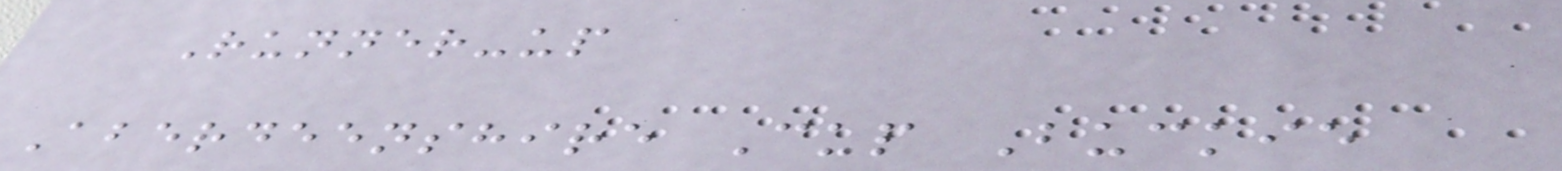Runner-up
Aberdeenshire Cup Buckie
